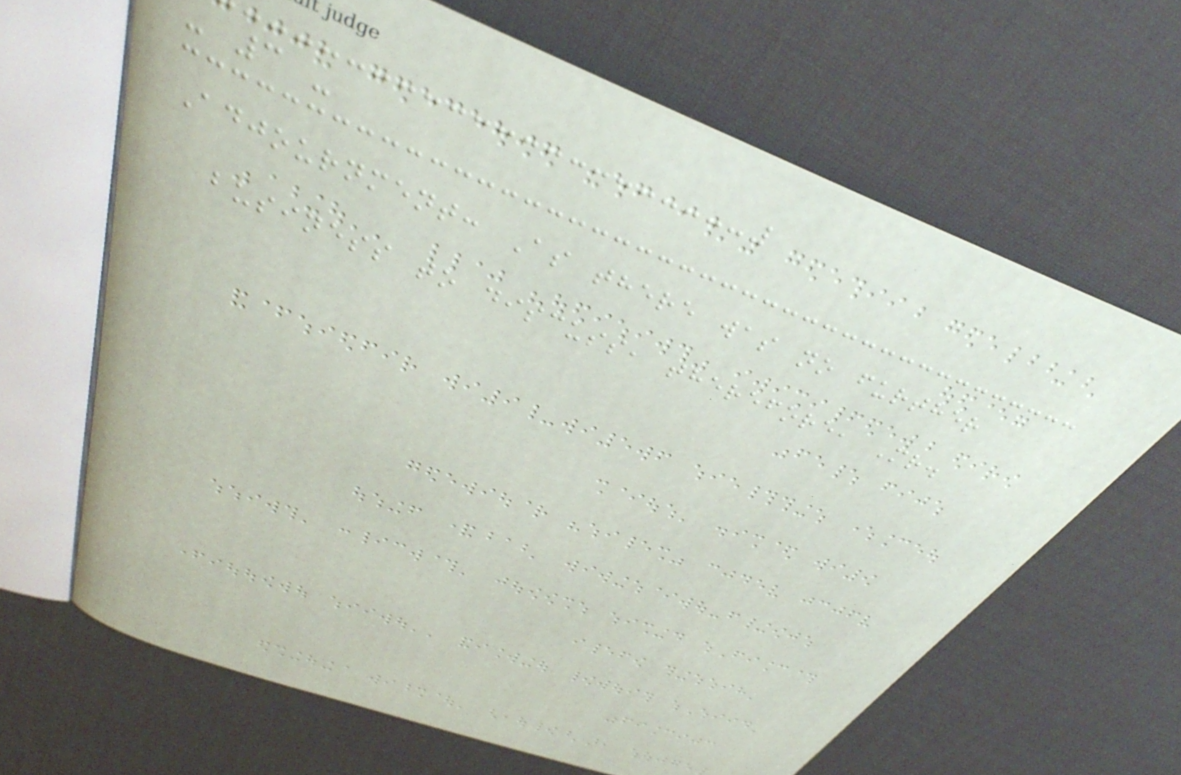- 3 -
Adjournment: As there was no further
business to discuss, therefore, Mr.
